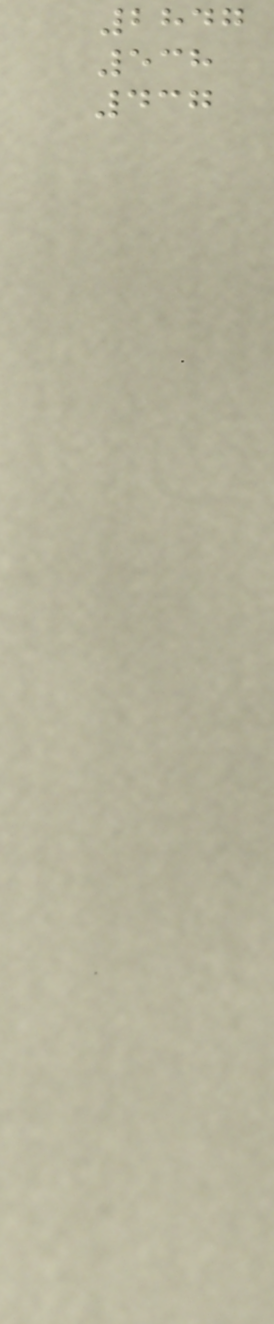2847
538
437
